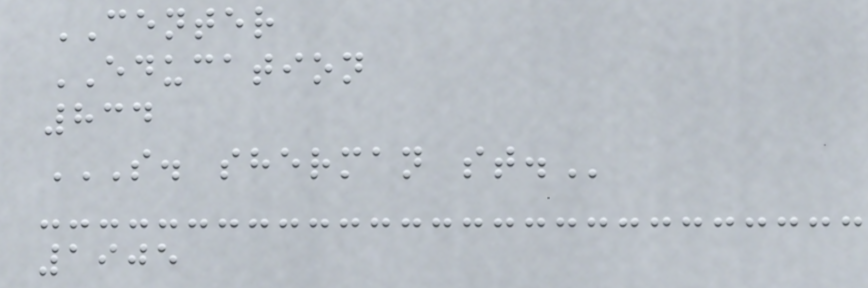CENTER
EDUCATION
834
S. SHERMAN ST.
1905
